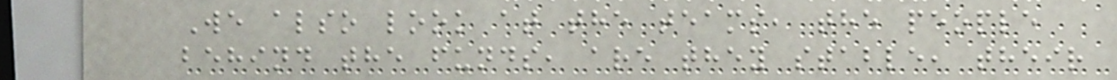We also look at the teams, the people
behind the funds, are they stable, their
